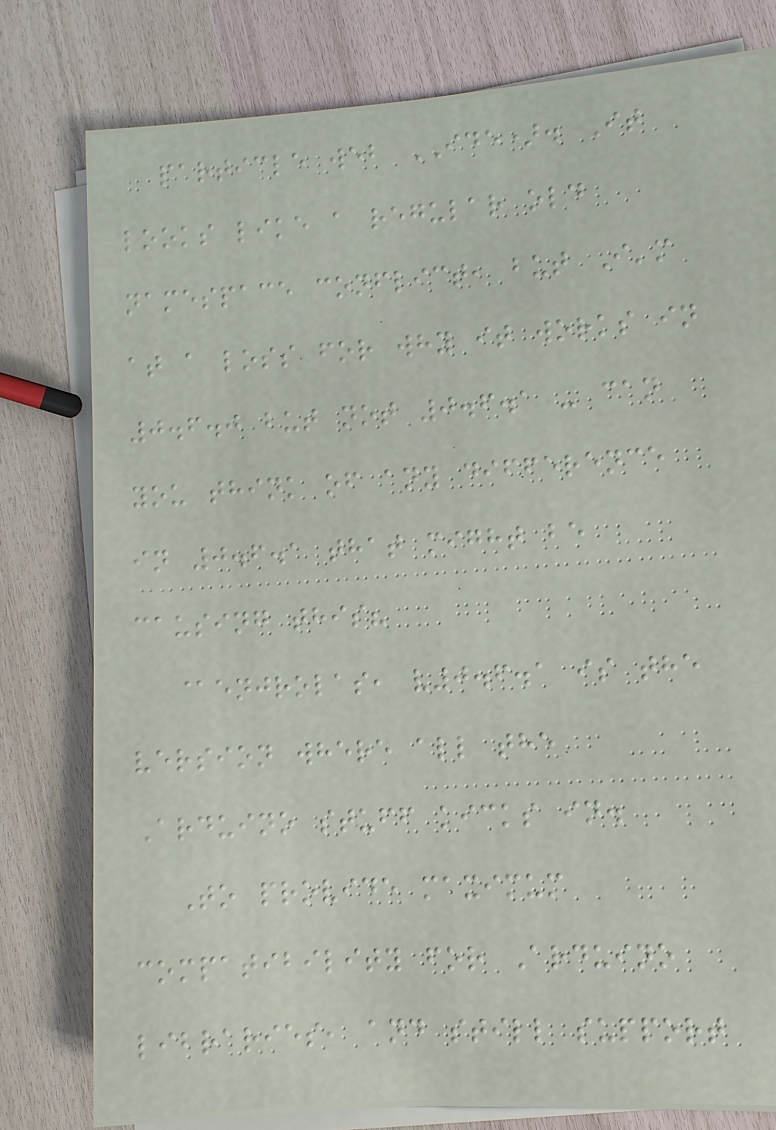particle web IDE). It
looks like a regular old
namespace conflict, but I'm
at a loss for why it works in
0.6.0 but not 0.6.1 - can
you think of any difference
in 0.6.1 that might be
causing this?
@enjrolas, v0.6.1 is the
version where all the
Arduino stuff kicks in.
To provide maximum
compatibility for Arduino
libraries, and still support
